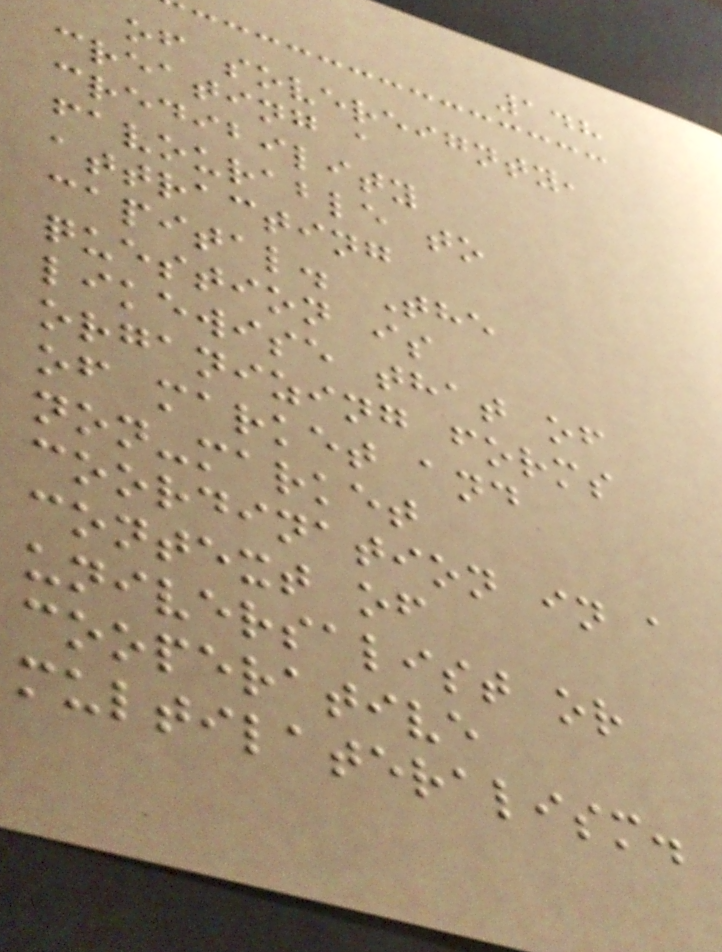148
of sovereignty,
creating a
credibility
favourable to
attracting
capital. The
question is
likewise that of
organizing forms
of market and
non-market
coordination in a
context of
universalist or
cooperative
multilateralism.
